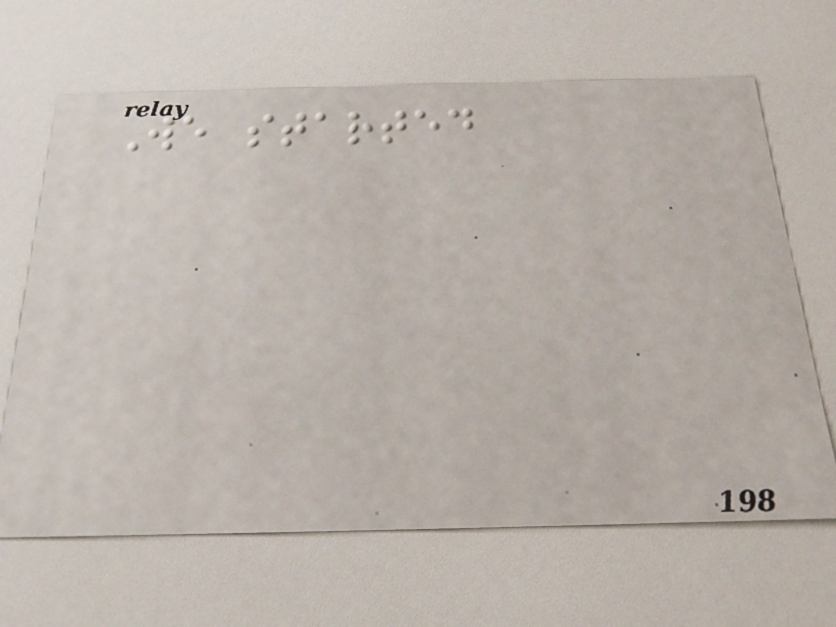We started
